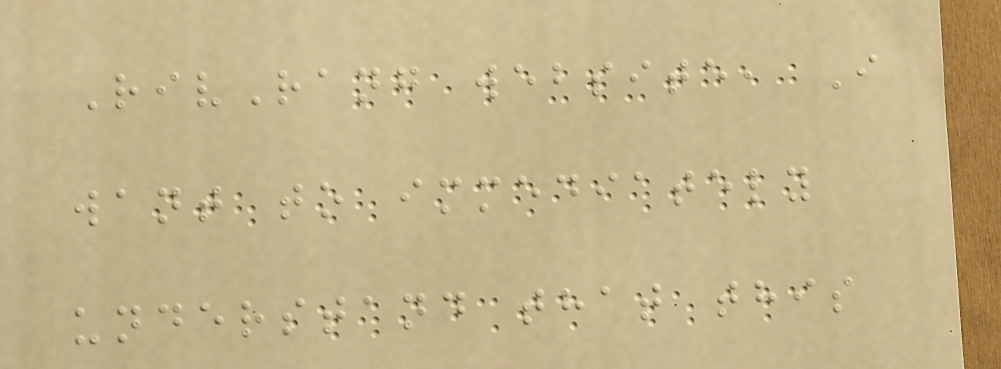RivRang website, I
want to immediately
understand that this
